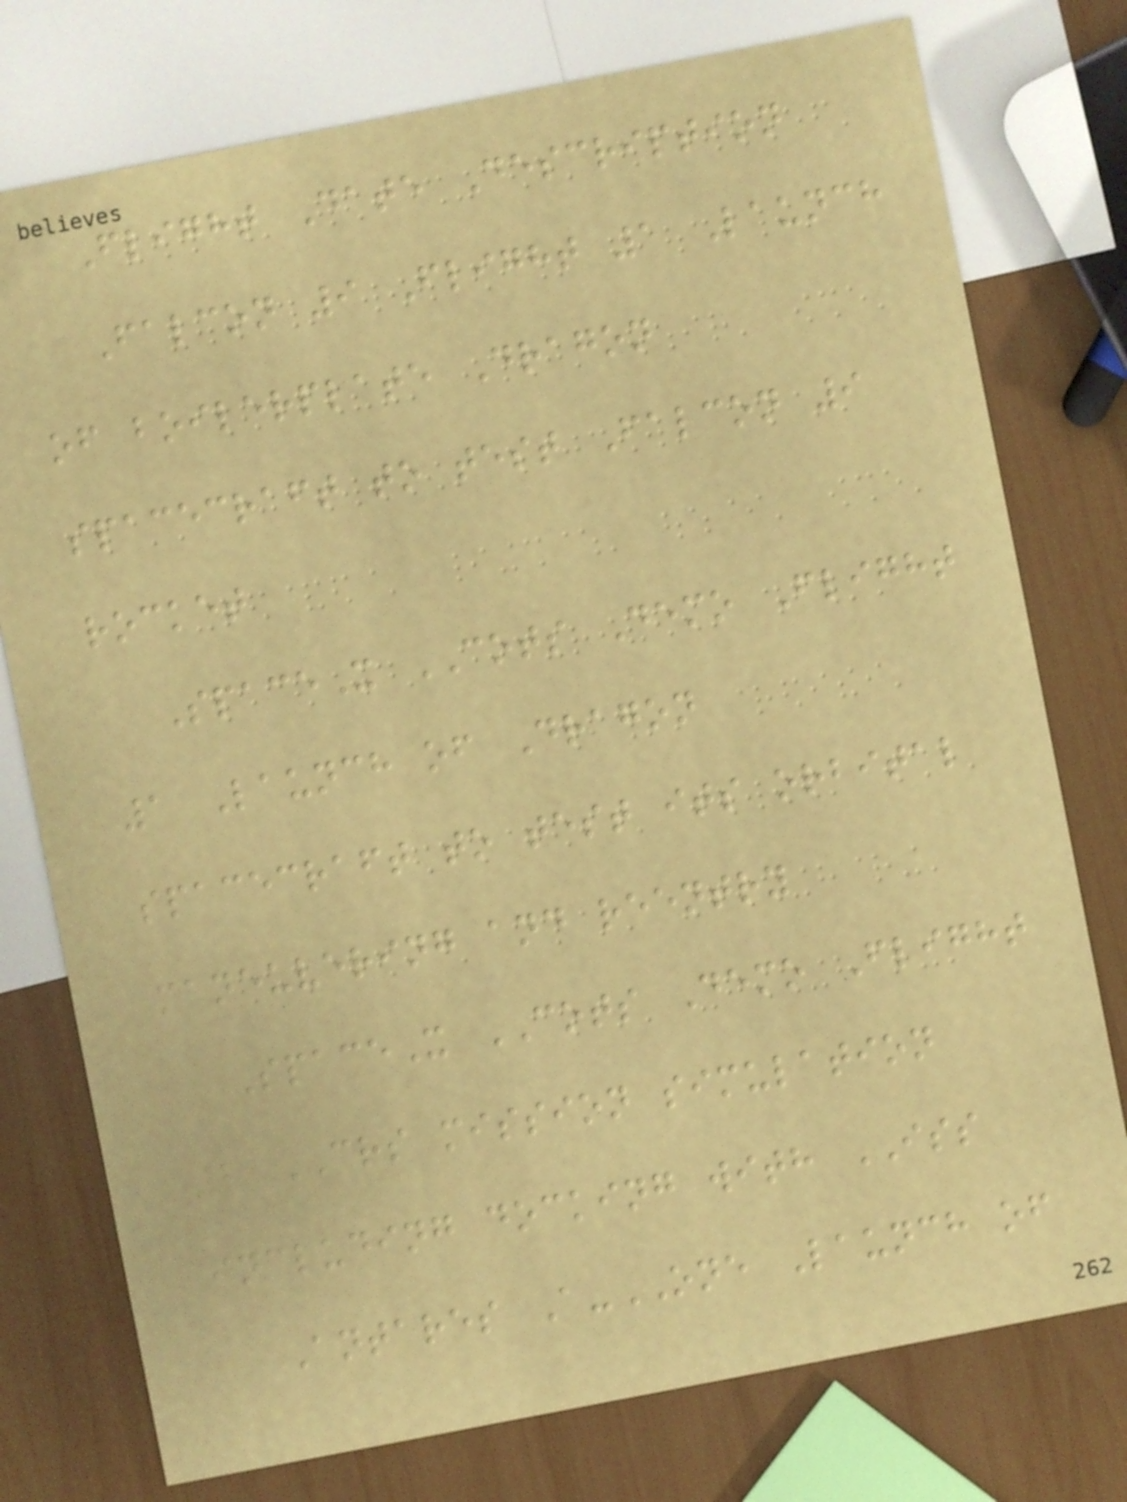Flight Date Description
Falcon 9 Flight 1 Launch
of boilerplate Dragon
spacecraft to test Falcon 9
rocket
SpaceX COTS Demo Flight
1 Launch of Dragon
spacecraft to test its orbital
maneuvering and reentry
SpaceX COTS Demo Flight
2 CRS mission simulation
including docking with ISS
Antares A-ONE Launch of
